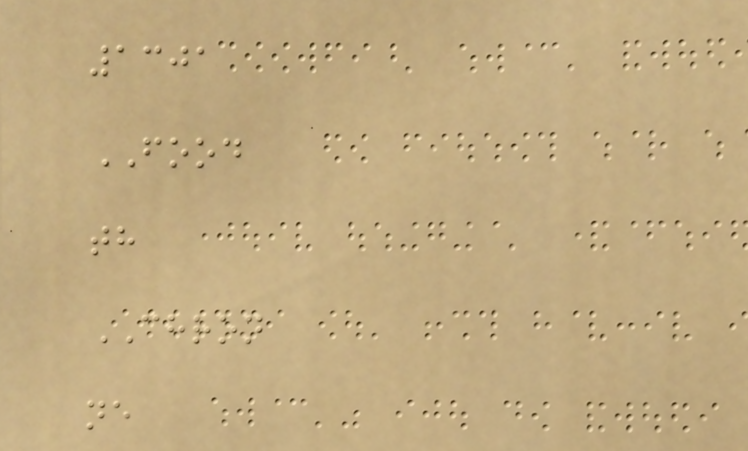1301
FOOD
th
CHRON
ne
